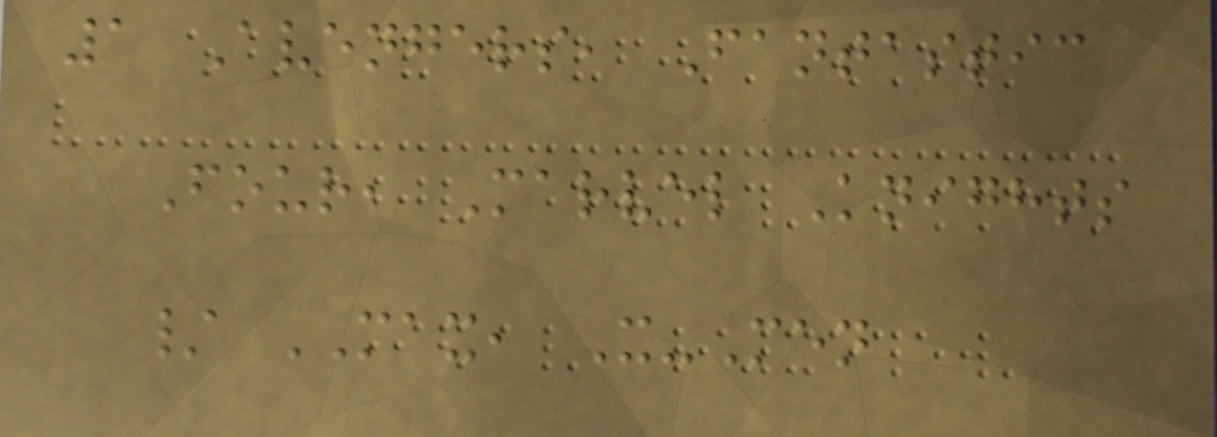1 Avengers, Fantastic
Four, Marvel Knights
/ MAX, X-Men
